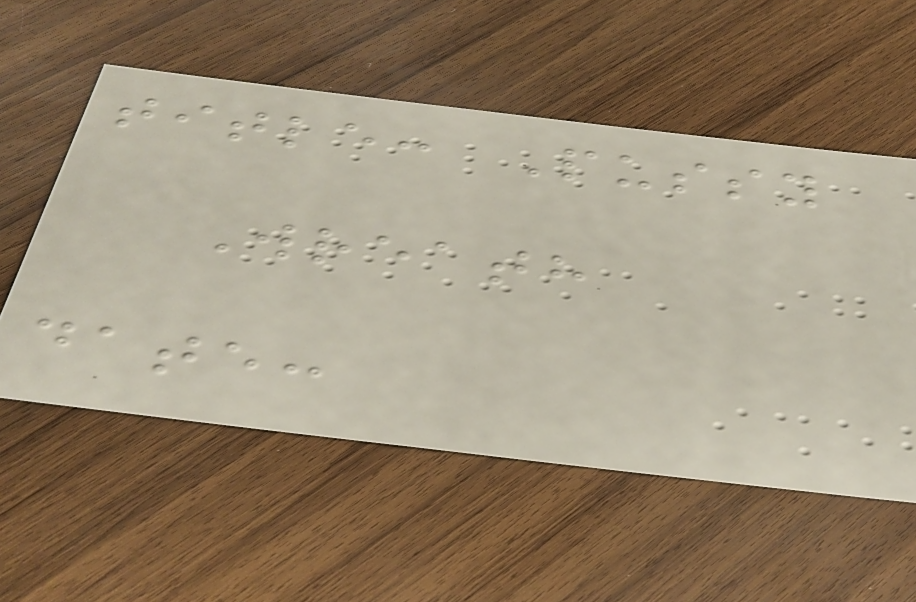title: Pussy
Wreath
date:
